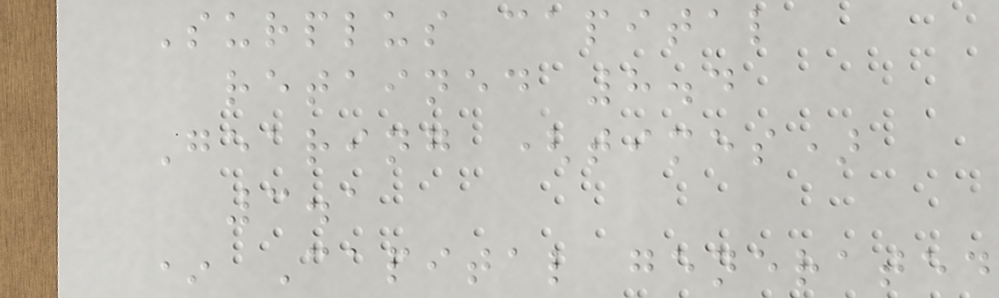Surplus capital
retained 8.4
Gearing (times)
3.1
* Capital generated
